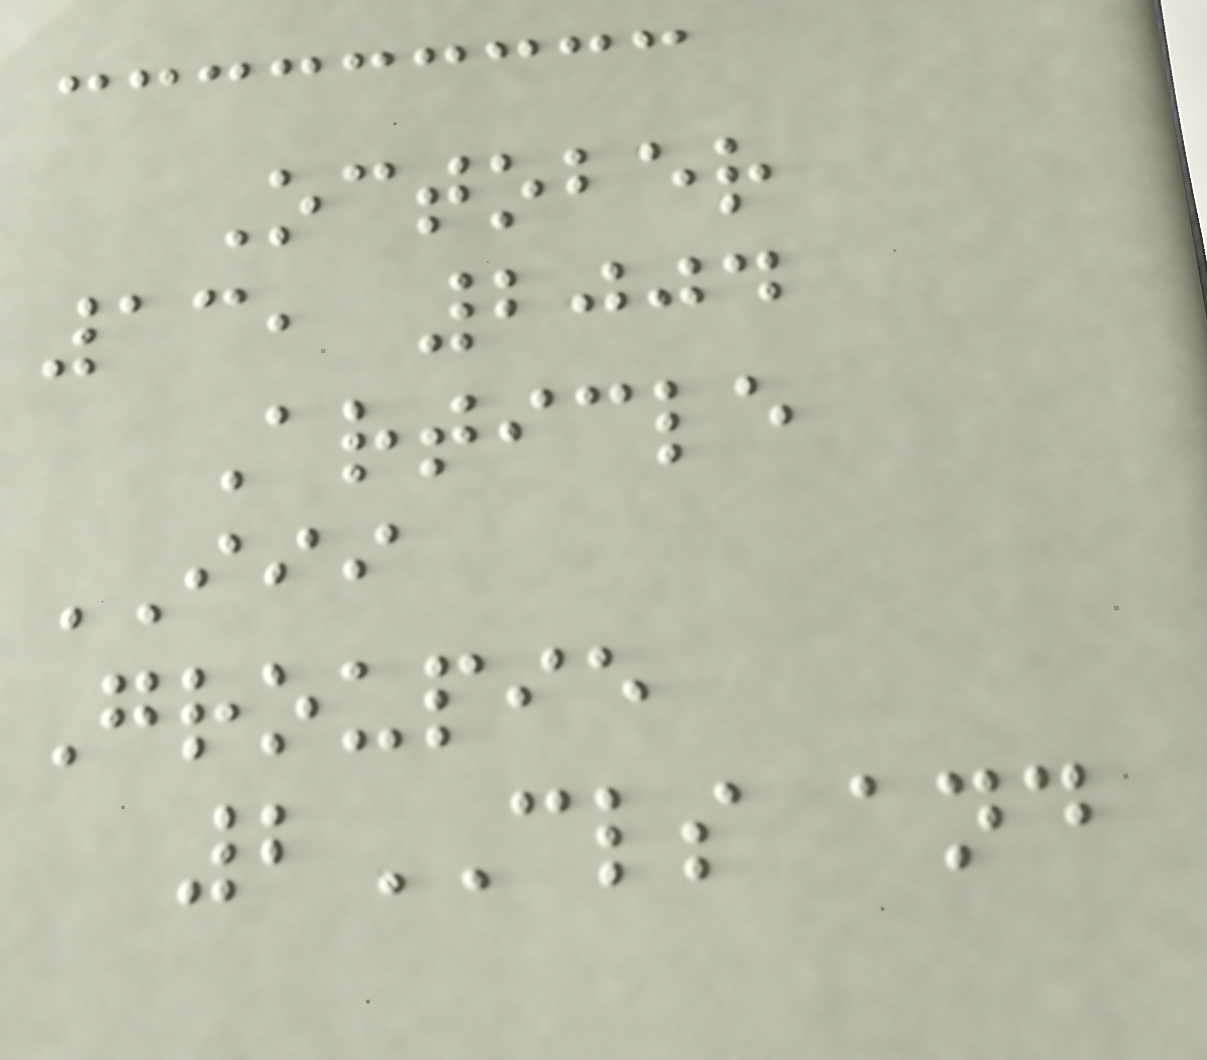October
13, 2004
Article
III
Groupie
2CLS and
